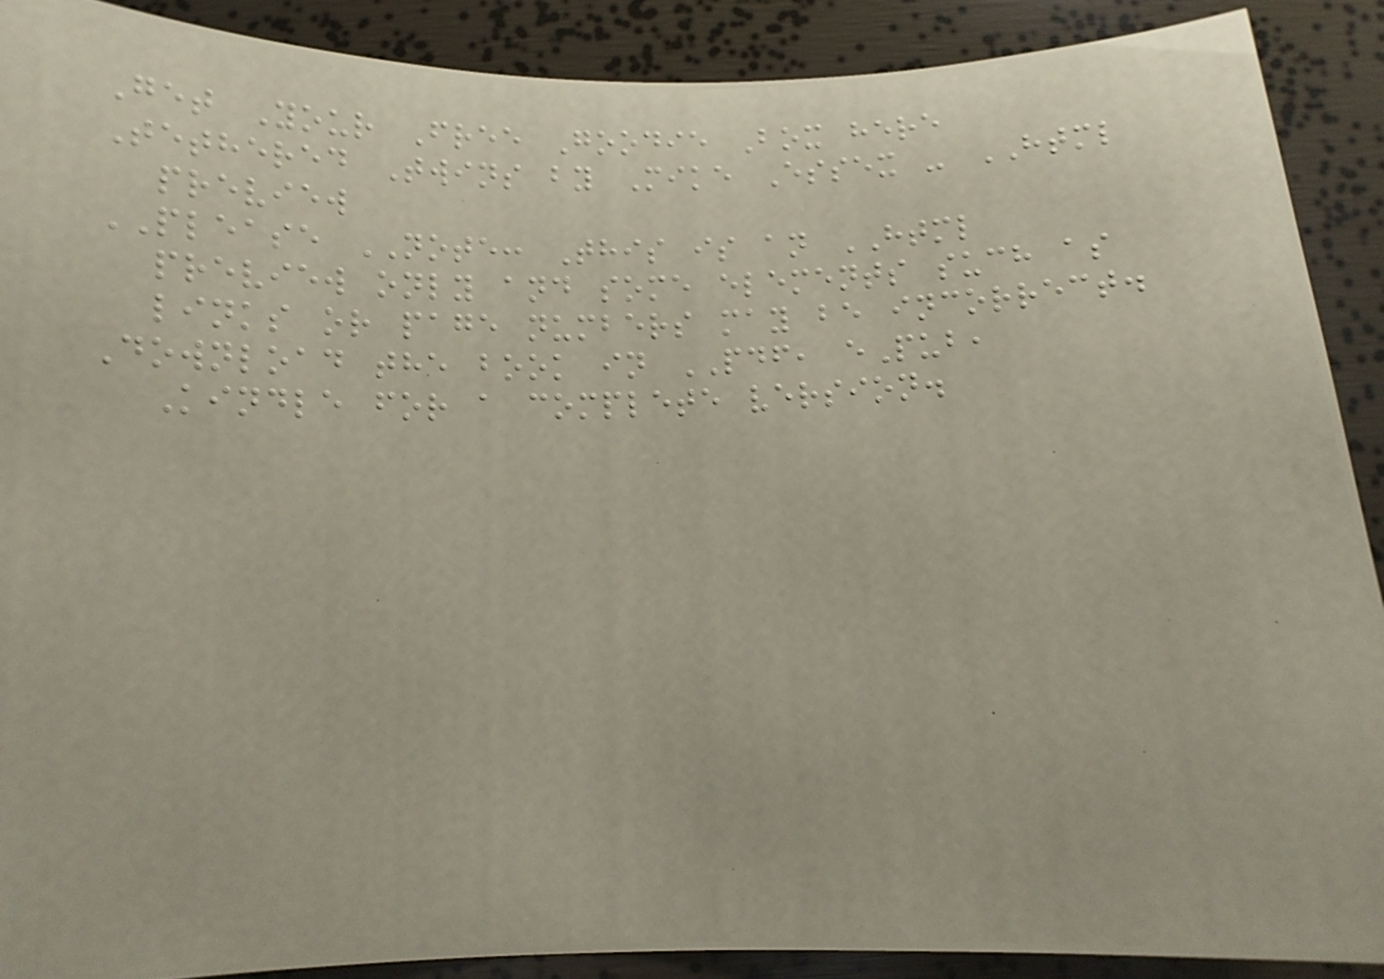Get Your Free Goodie Box here
Tethered Twins by Mike Essex - HTML
preview
PLEASE NOTE: This is an HTML
preview only and some elements such as
links or page numbers may be incorrect.
Download the book in PDF, ePub,
Kindle for a complete version.
